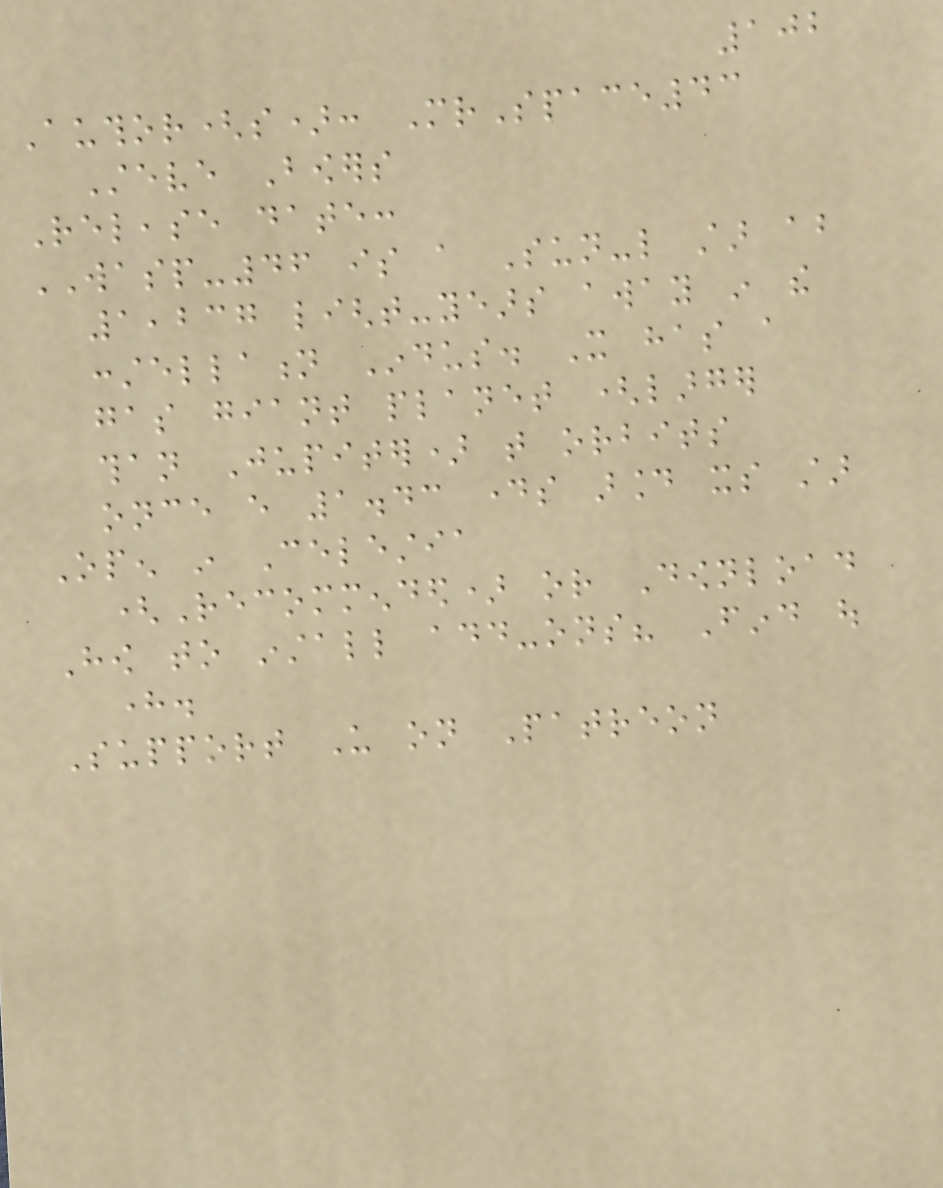102
Author(s): MrSpace43
Steve Bowers
Release date:
WASP-46 is a Sun-like star about
1,237 light-years away in the
constellation Indus. It has a
gas giant planet (larger
than Jupiter) that orbits
once every 1.43 days around its star
Open in Celestia
(Recommended) or Download
How to install add-ons? Find out
here.
Support Us on Patreon
